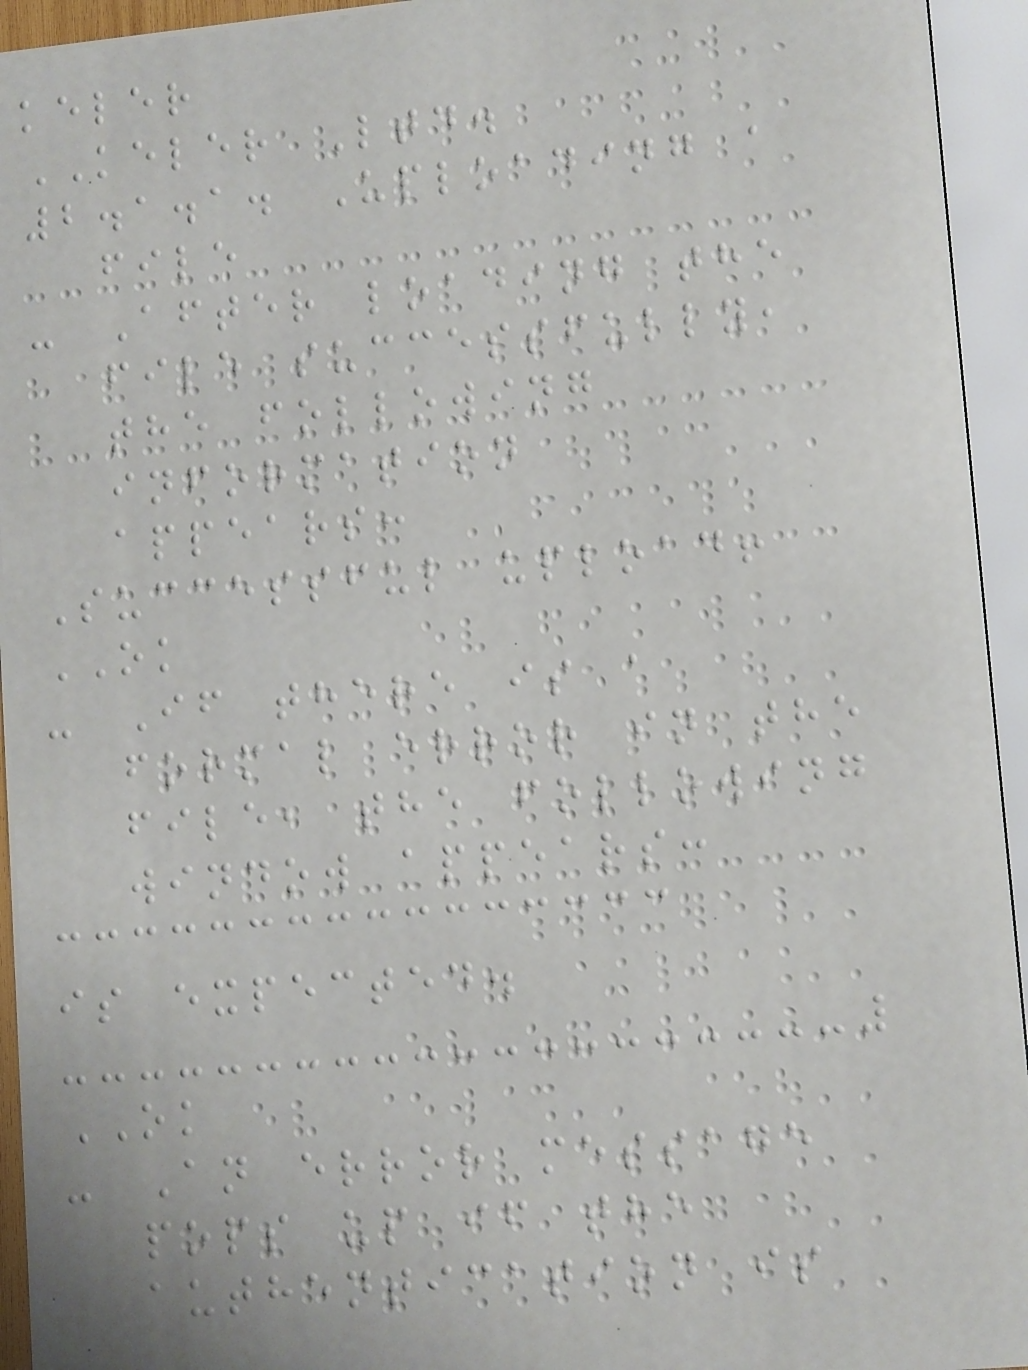keler
KELER Ltd.
2.1.1. Uploading a
file
- After loading the
file successfully,
the following
information
appears:
Successful upload!
OK
- If there is a
formal error in the
file, the following
window appears:
is expected.
OK
- An error message
pops up if the
authentication is
